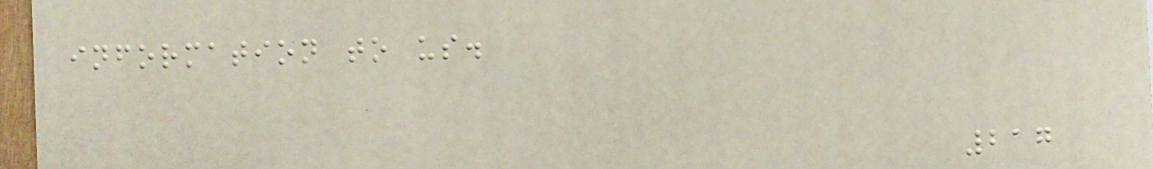information to us.
217
